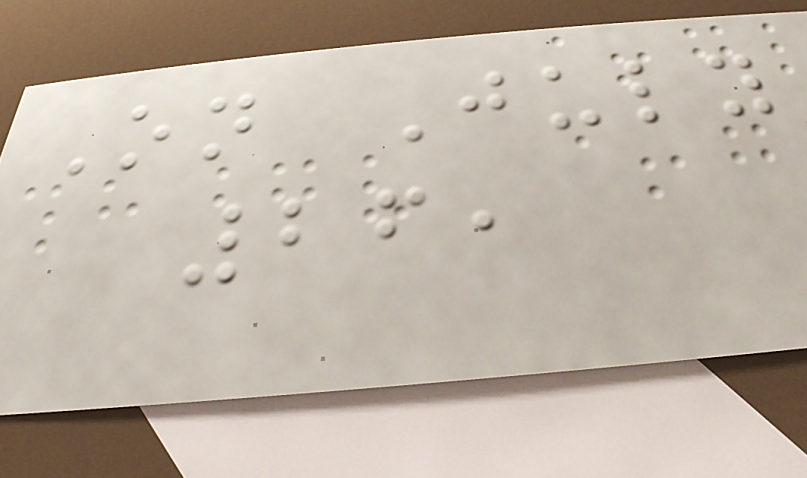On July
26,
